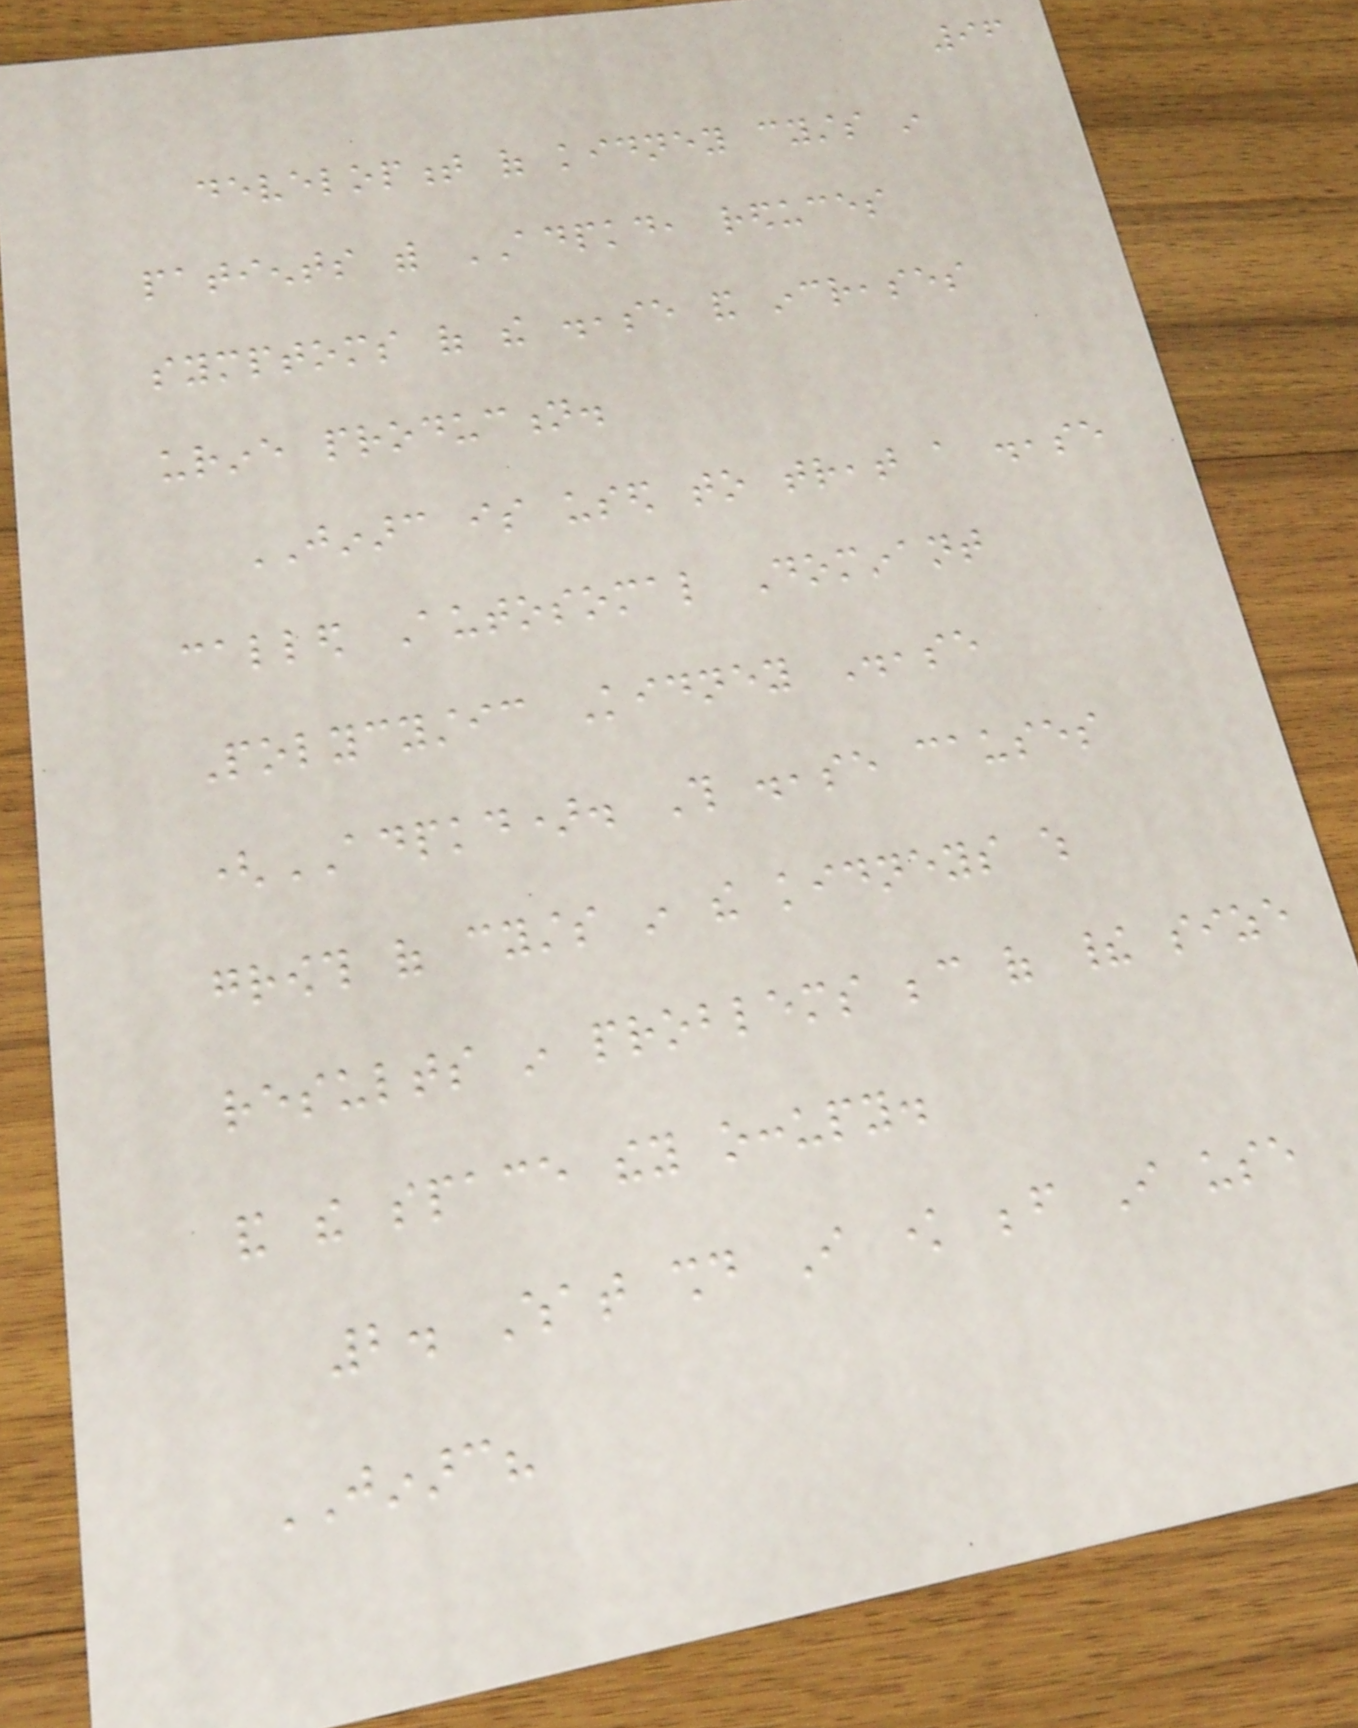96
development of kidney cysts in
patients with ADPKD, reduces
symptoms of the disease and increases
urine production.
JINARC is used to treat a disease
called Autosomal Dominant
Polycystic Kidney Disease
(ADPKD). This disease causes
growth of cysts in the kidneys which
results in problems because of their size
and the space they occupy.
2. What should I know before I use
JINARC?
